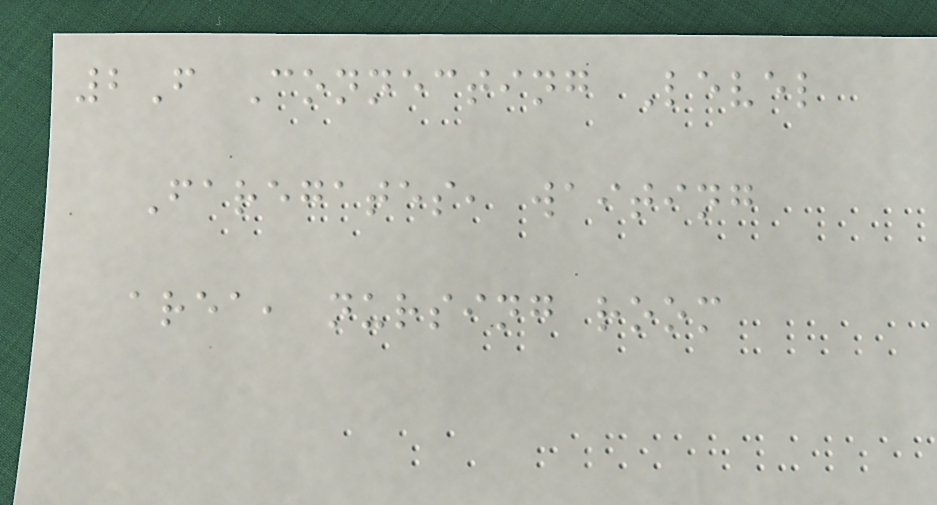2F Connecting Level
Faregates, waiting
area, nursing room
